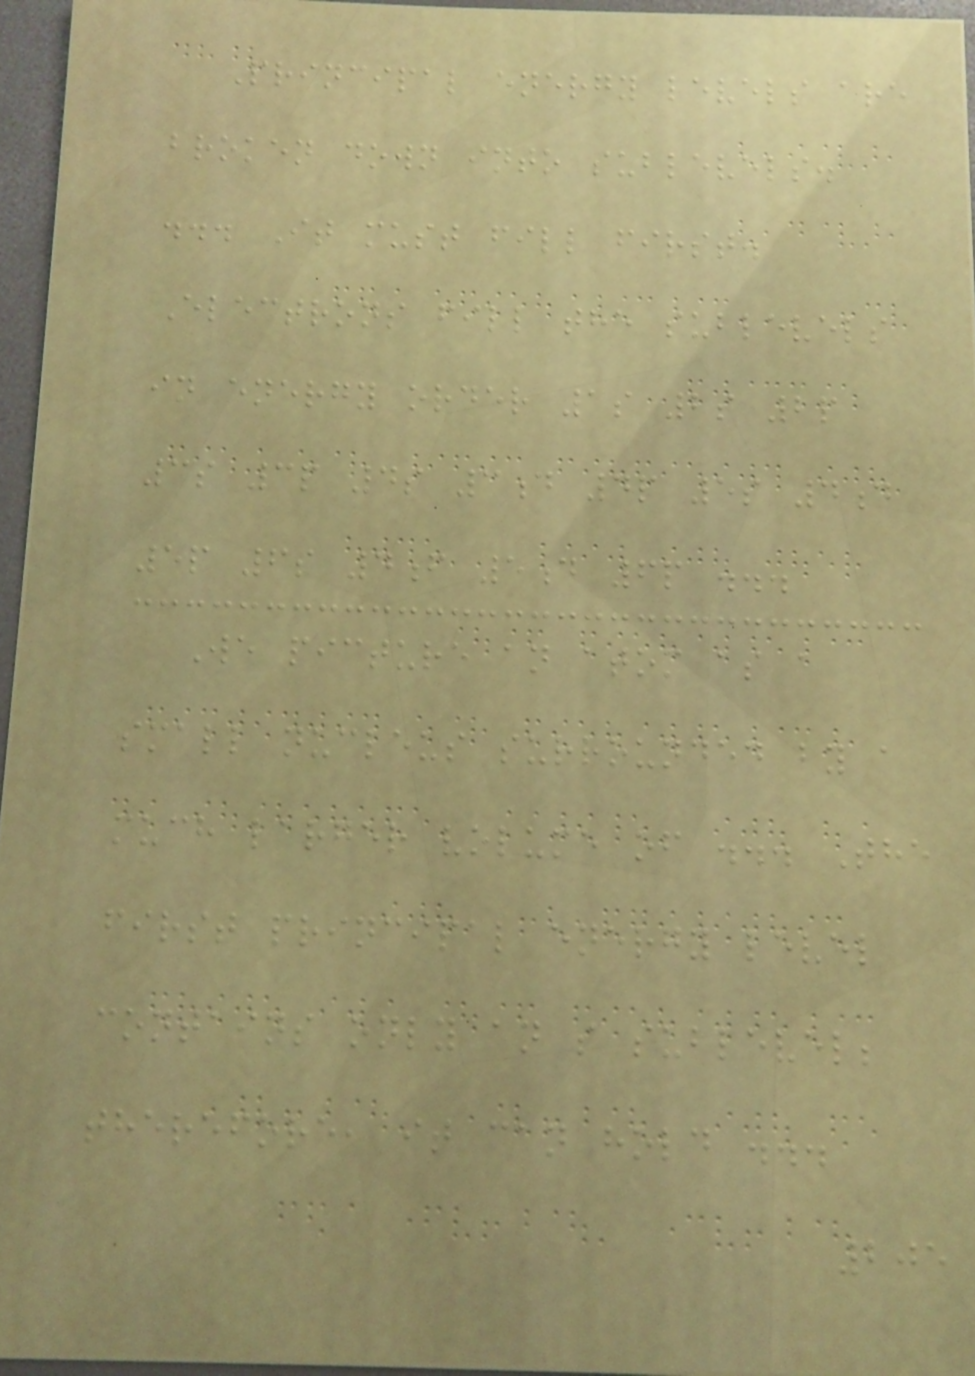Principal energy levels are
broken down into sublevels.
... It must fill first.
Electrons fill the sublevels
in energy order 1s 2s 2p
3s 3p 4s 3d 4p 5s 4d
5p 6s 4f 5d 6p ...
We picture an atom as a
small nucleus surrounded by a
much larger volume of ... The
first principal energy level
contains only an s sublevel;
therefore, it can hold ...
205
